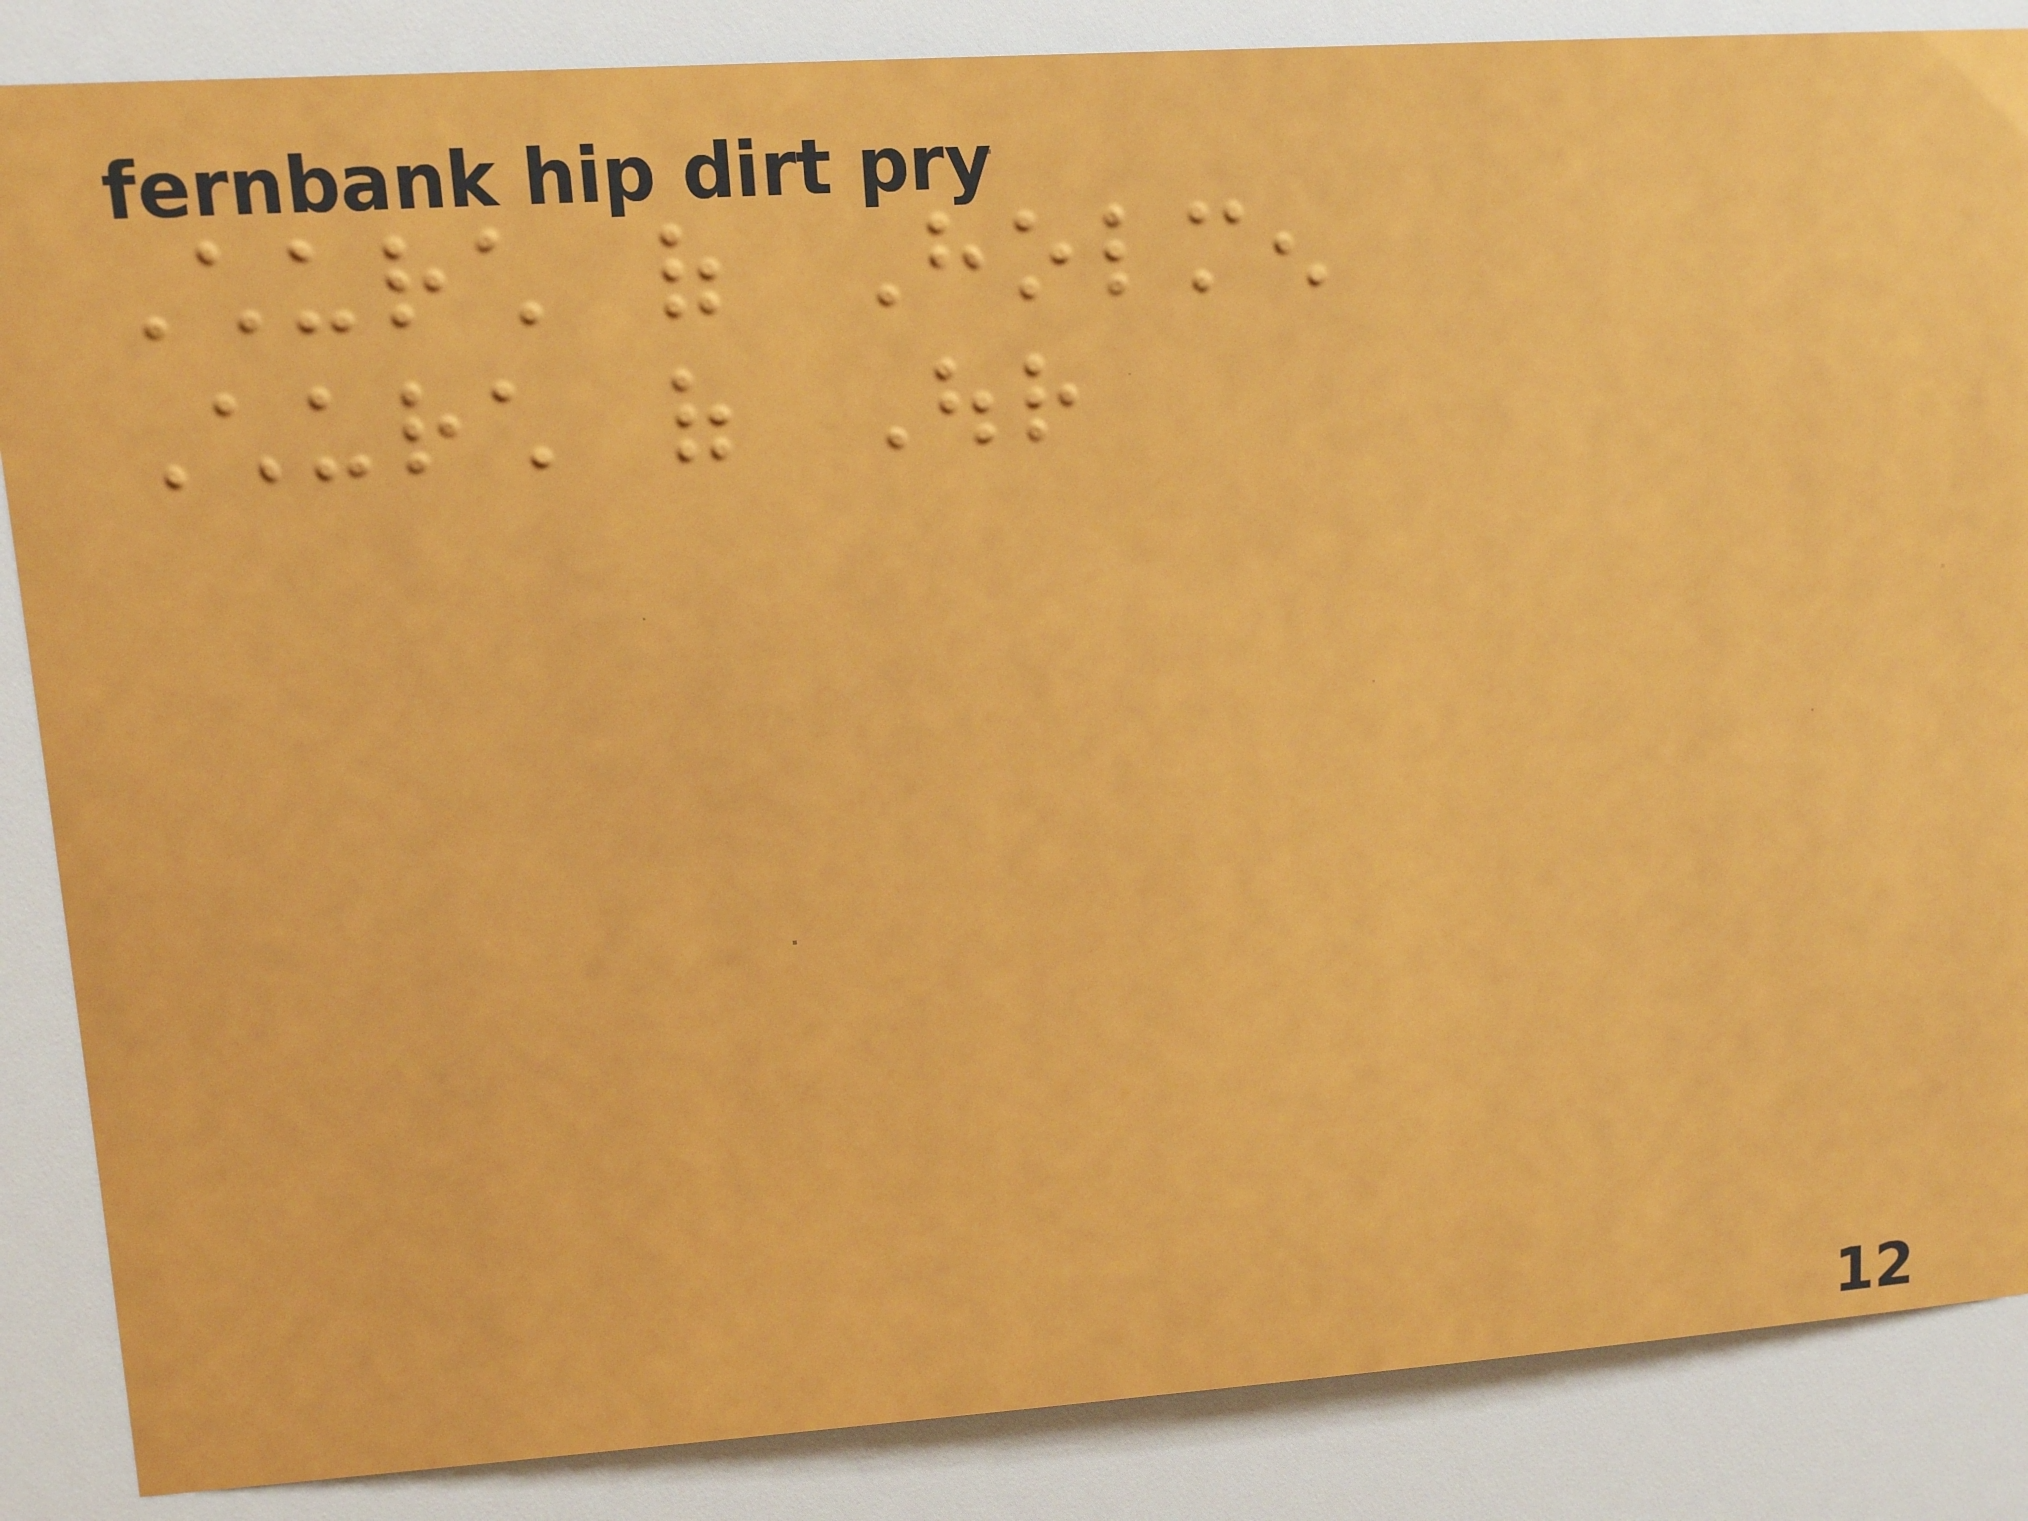Church of Holmen
Church of Our
